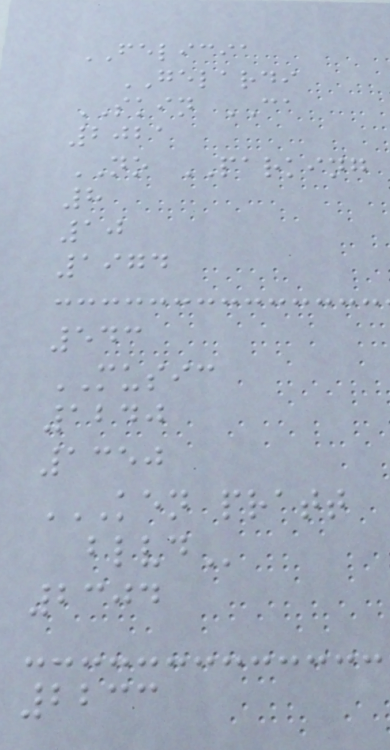FELICIA
GELARDI
SKIN CA
2021
NO PARKING
8
10
1974
543
MUSIC
1240
1350
KEN PRATT
BLVD
2304
2233
